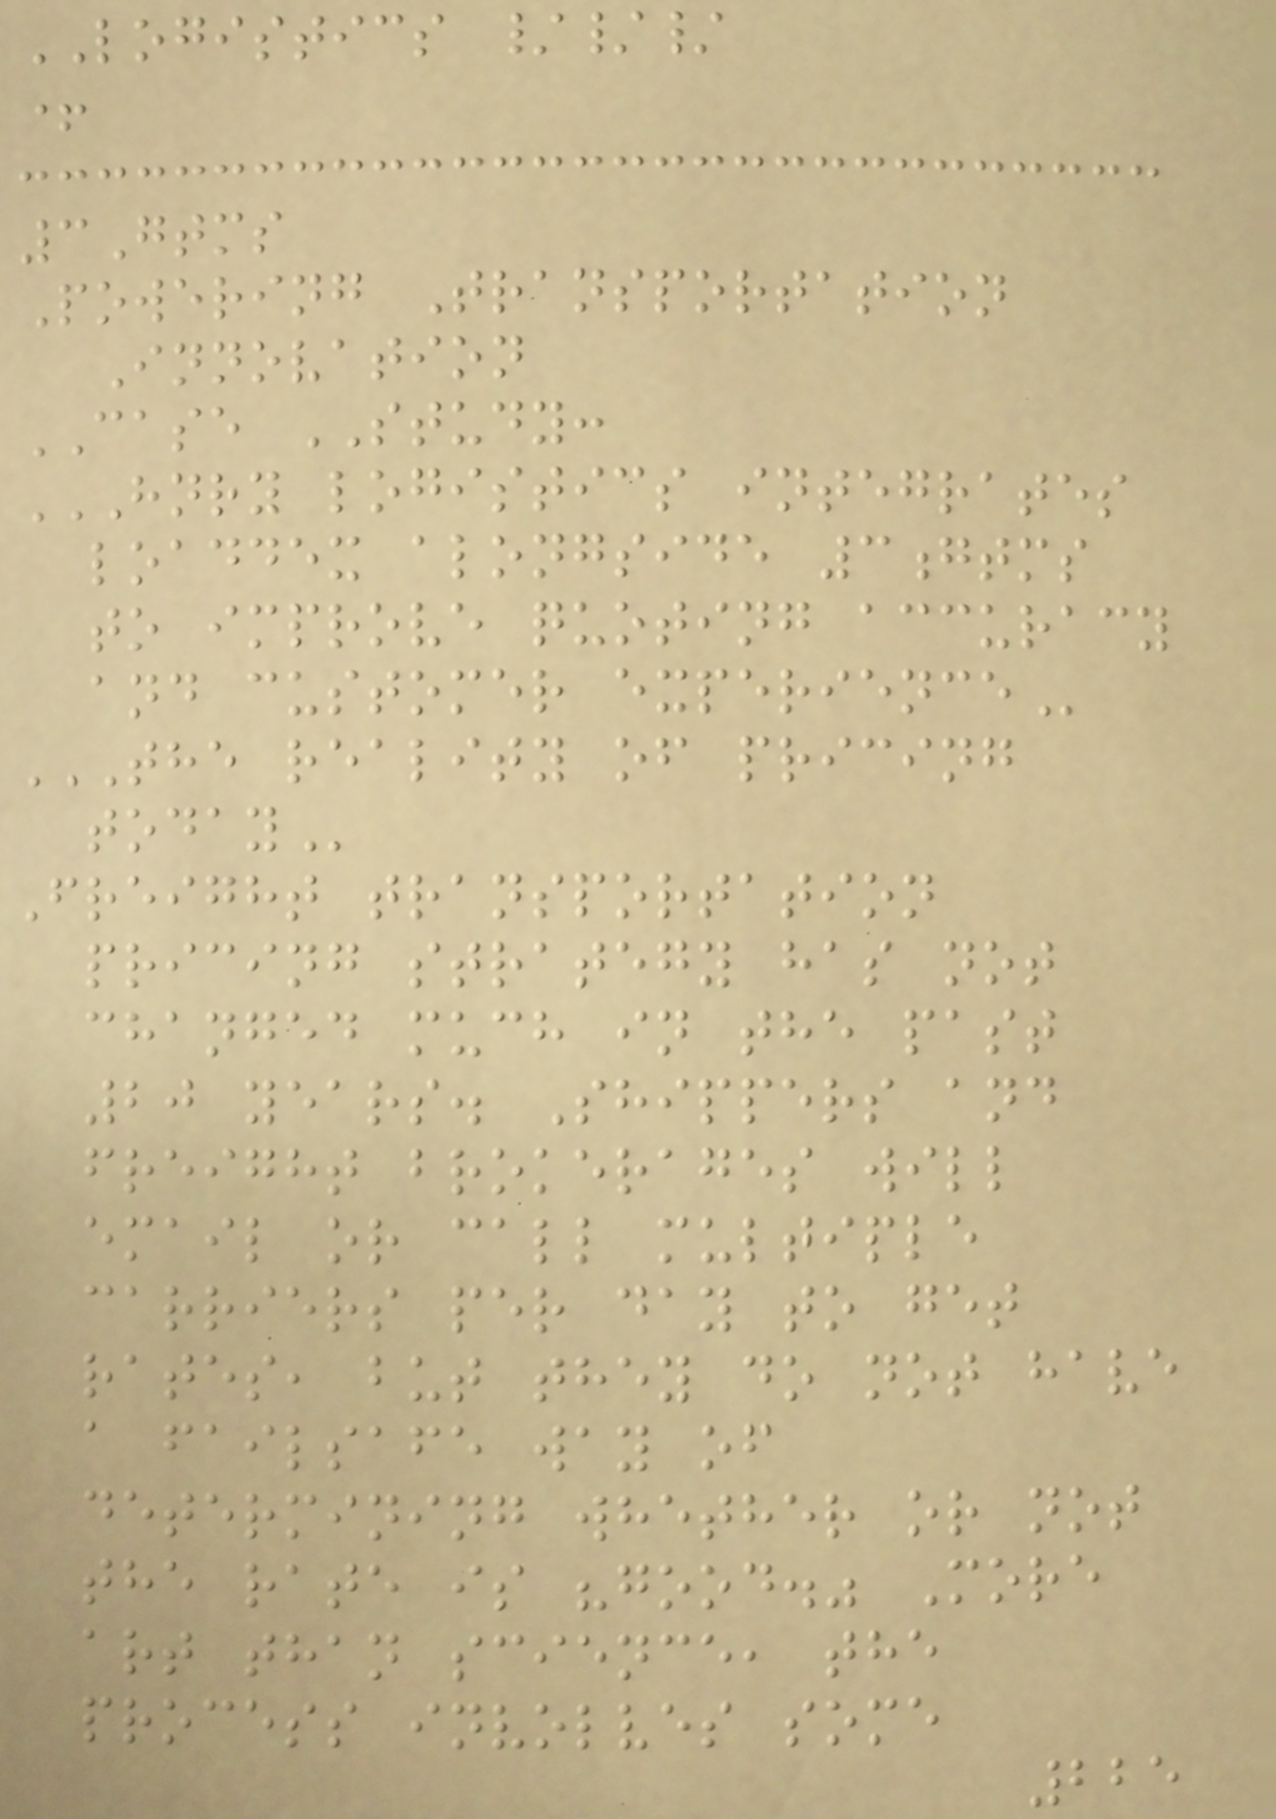LOGISTICS ///
+
3Gtms
Powering Transportation
Innovation
CASE STUDY:
HNRY LOGISTICS INTEGRATES
LOADDEX ALONGSIDE 3GTMS
TO IMPROVE QUOTING ACCURACY
AND CUSTOMER EXPERIENCE
THE REALITY OF PRICING
TODAY
Freight transportation
pricing strategy has not
changed much in the past
20 years. Shippers and
freight brokerages will
email or call multiple
carriers per day to get
rates, but they do not have
a failsafe way of
determining whether or not
the rate is "good." More
art than science, the
process involves some
225
